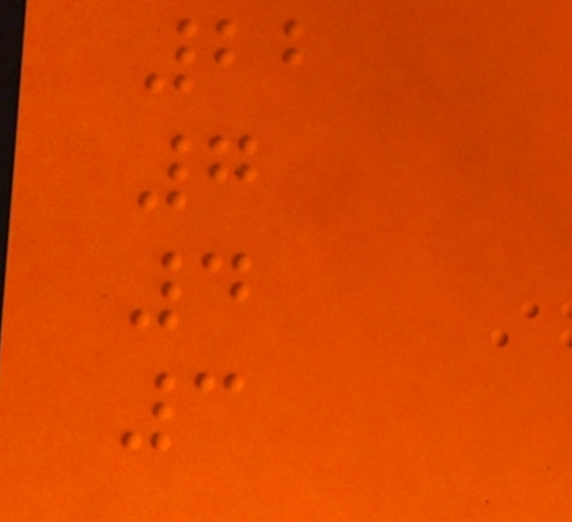22
7
4
3
